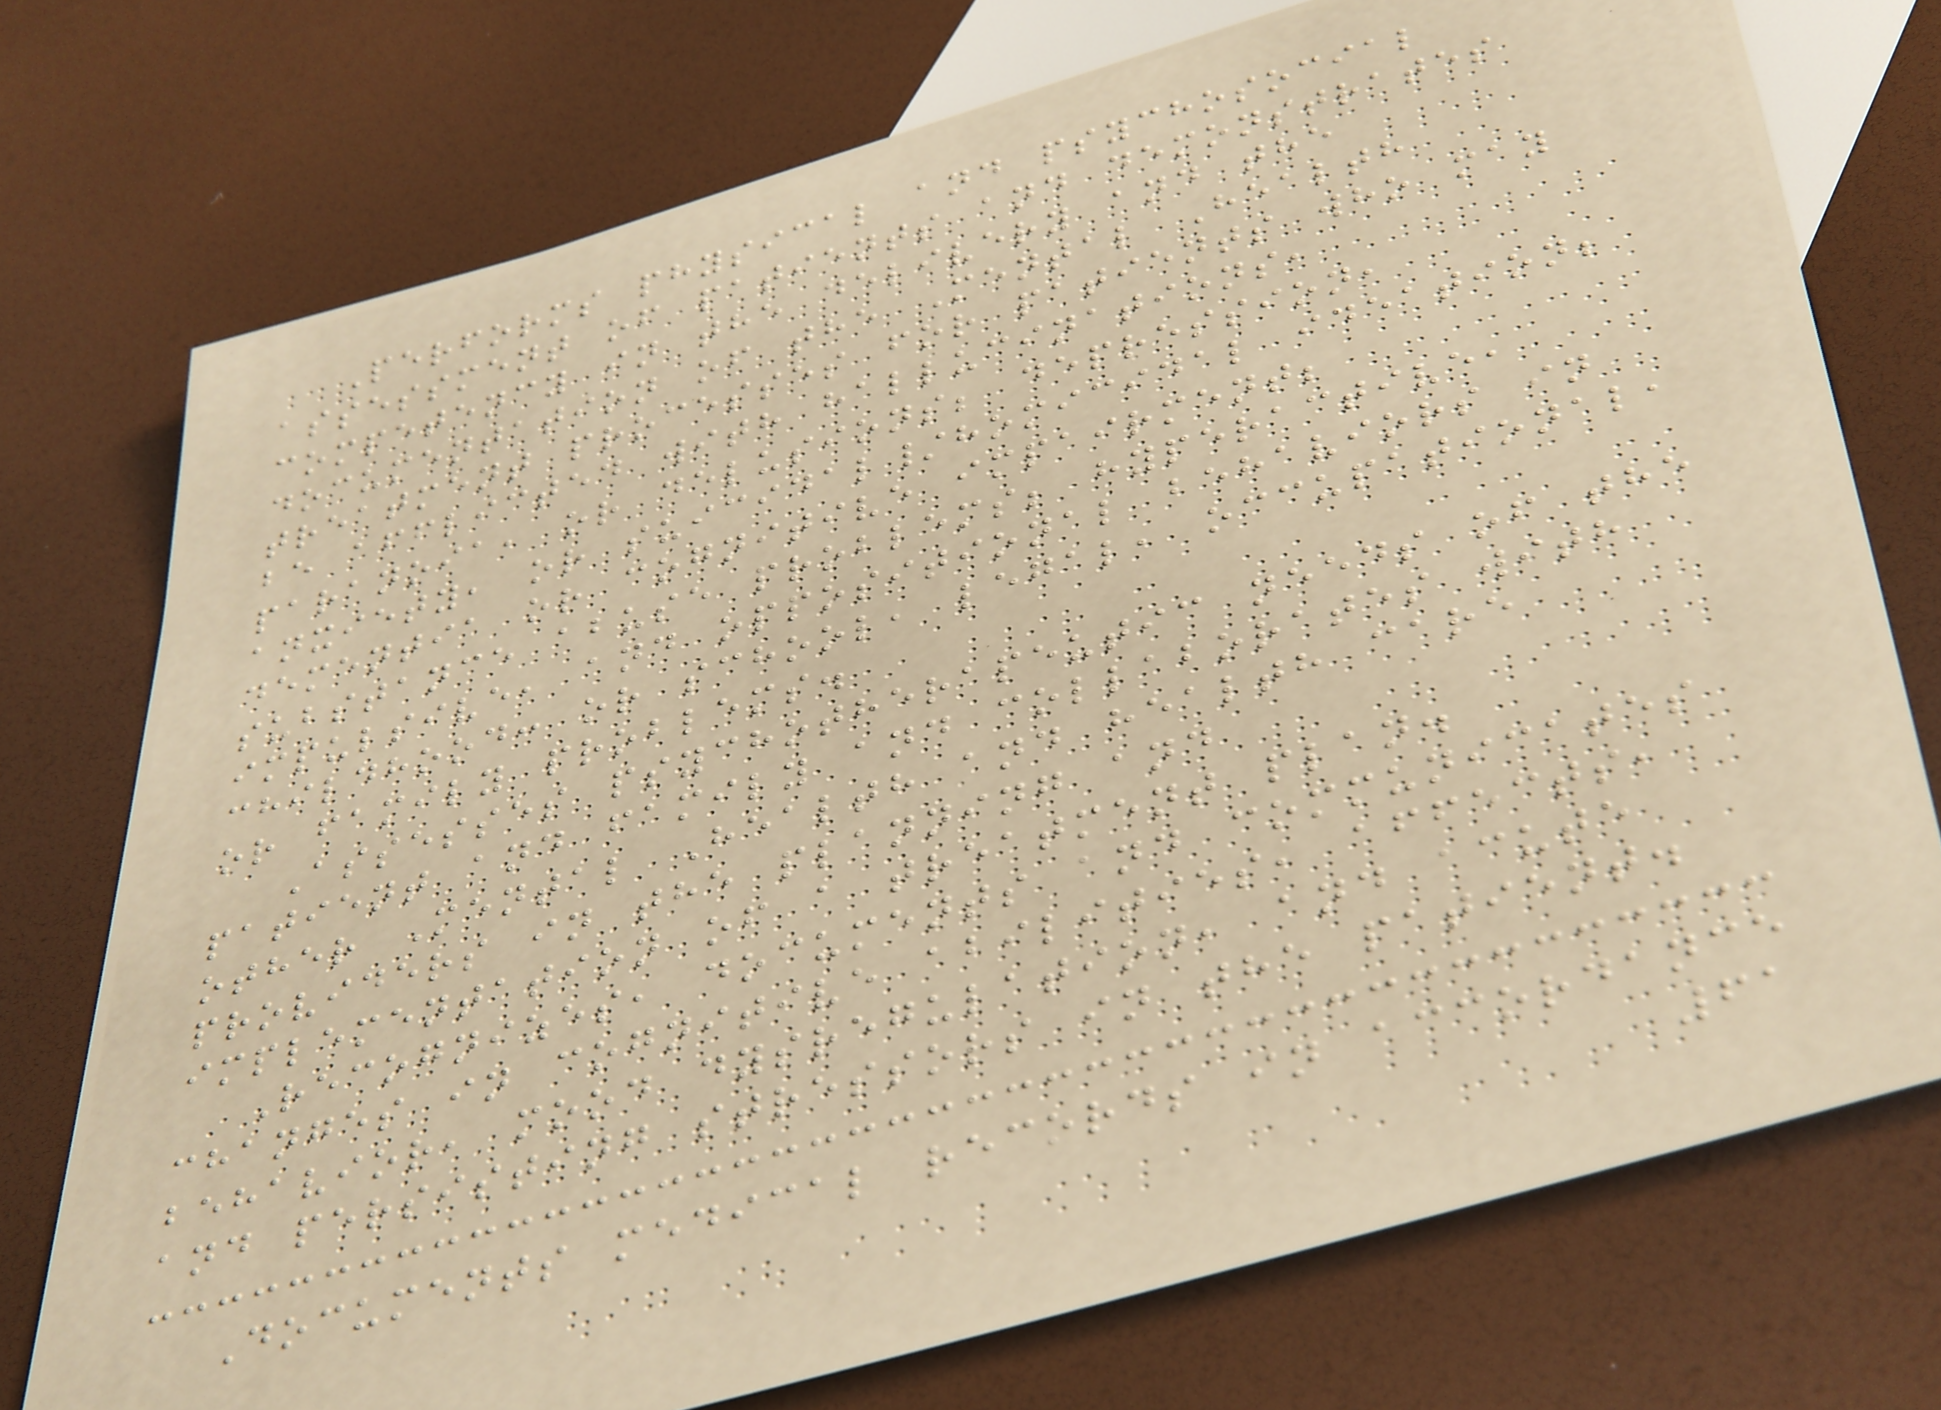Performs physical and psychosocial
assessment of patients and demonstrates
competency in the delivery and the
documentation of the Mental Health
treatment processes for patients who may
be afflicted with hallucinations,
paranoia, or delusions; depression,
anxiety, or suicidal/homicidal ideation;
dementia or cognitive impairment;
substance abuse problems; hyperactive,
impulsive, and oppositional behaviors in
childhood: or school, legal, occupational,
or family problems.
Assesses psychotherapeutic needs of the
patient and family and collaborates with
other Mental Health and health care
providers in the planning and
implementation of a treatment plan.
Recognizes, documents and communicates
changes in cognitive abilities, affects,
behavior, mood dysregulation, and acute
and persisting stressors in the patient.
Documents medical records in accordance
61
